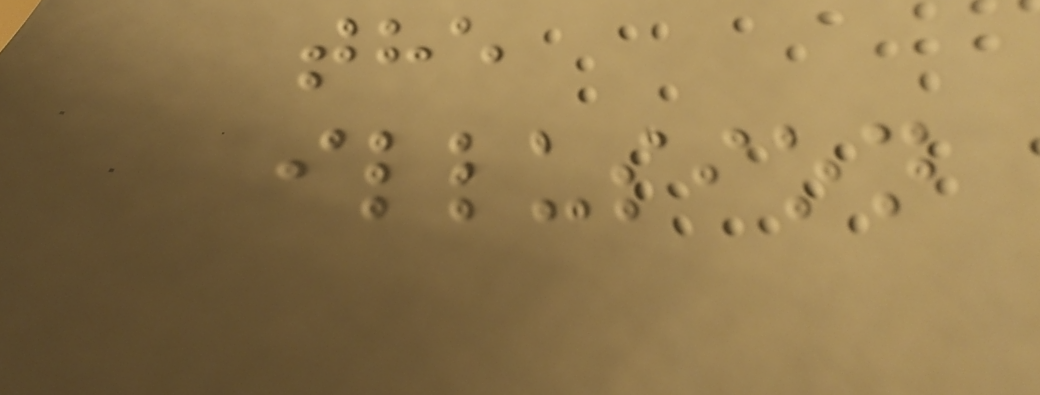the
illusion
